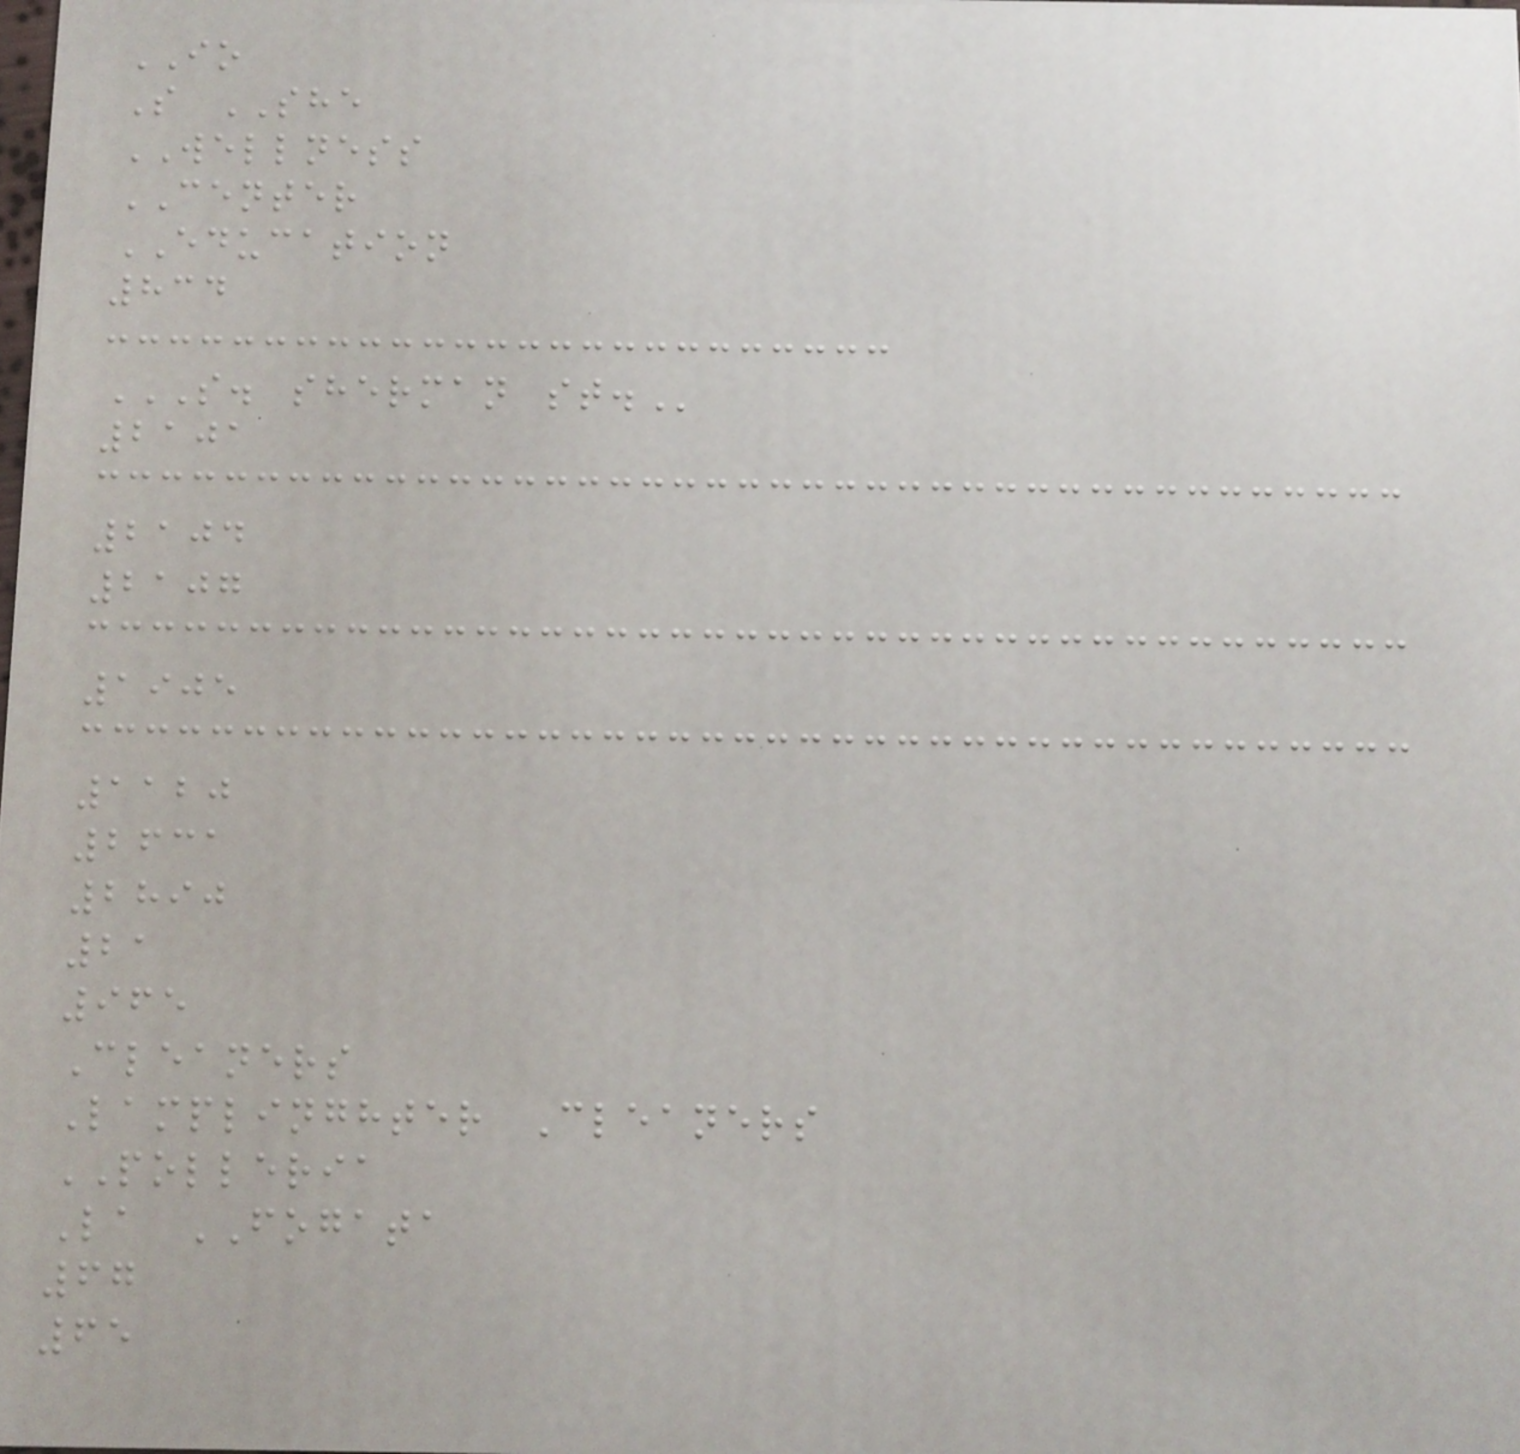IO
S SHE
WELLNESS
CENTER
EDUCATION
834
S. SHERMAN ST.
2101
2104
2107
1905
1120
2631
2890
21
965
Cleaners
Lamplinghter Cleaners
POLLERIA
La FOGATA
67
65
